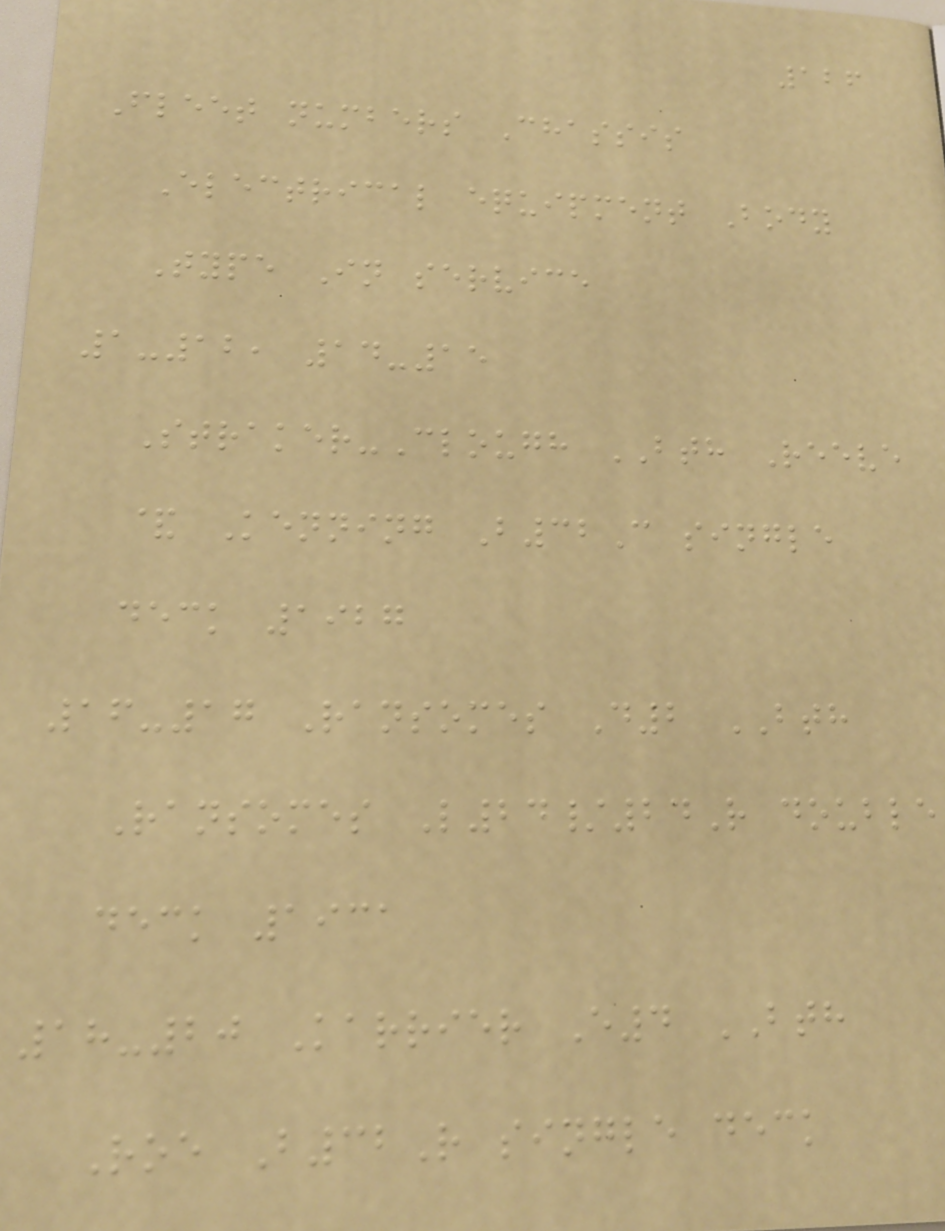126
Fleet numbers Chassis
Electrical equipment Body
Type In service
1-12, 14-15
Straker-Clough BTH Reeve
& Kenning B32C single
deck 1927
16-17 Ransomes D2 BTH
Ransomes L24/24R double
deck 1931
18-20 Karrier E4 BTH
Roe B32R single deck
